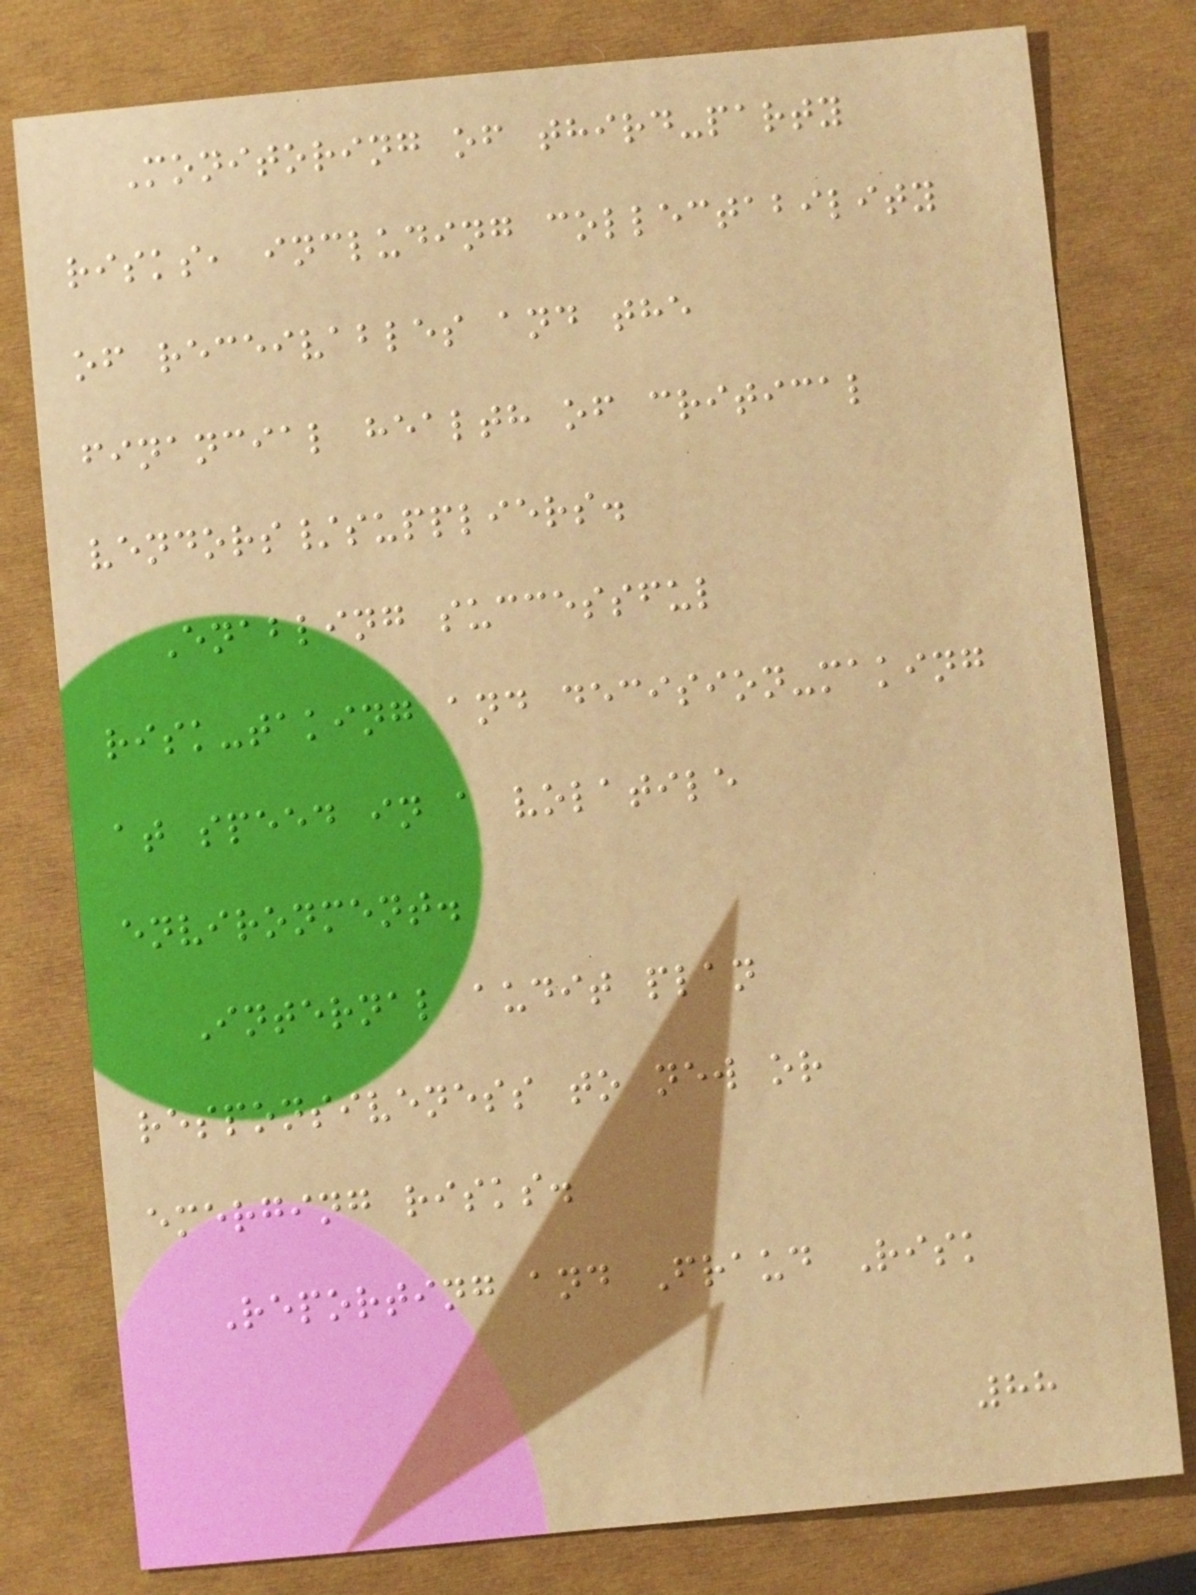Monitoring of third-party
risks, including collectability
of receivables and the
financial health of critical
vendors/suppliers.
Enabling successful
risk-taking and decision-making
at speed in a volatile
environment.
Internal audit plan
responsiveness to new or
emerging risks.
Reporting and Fraud Risk
88
